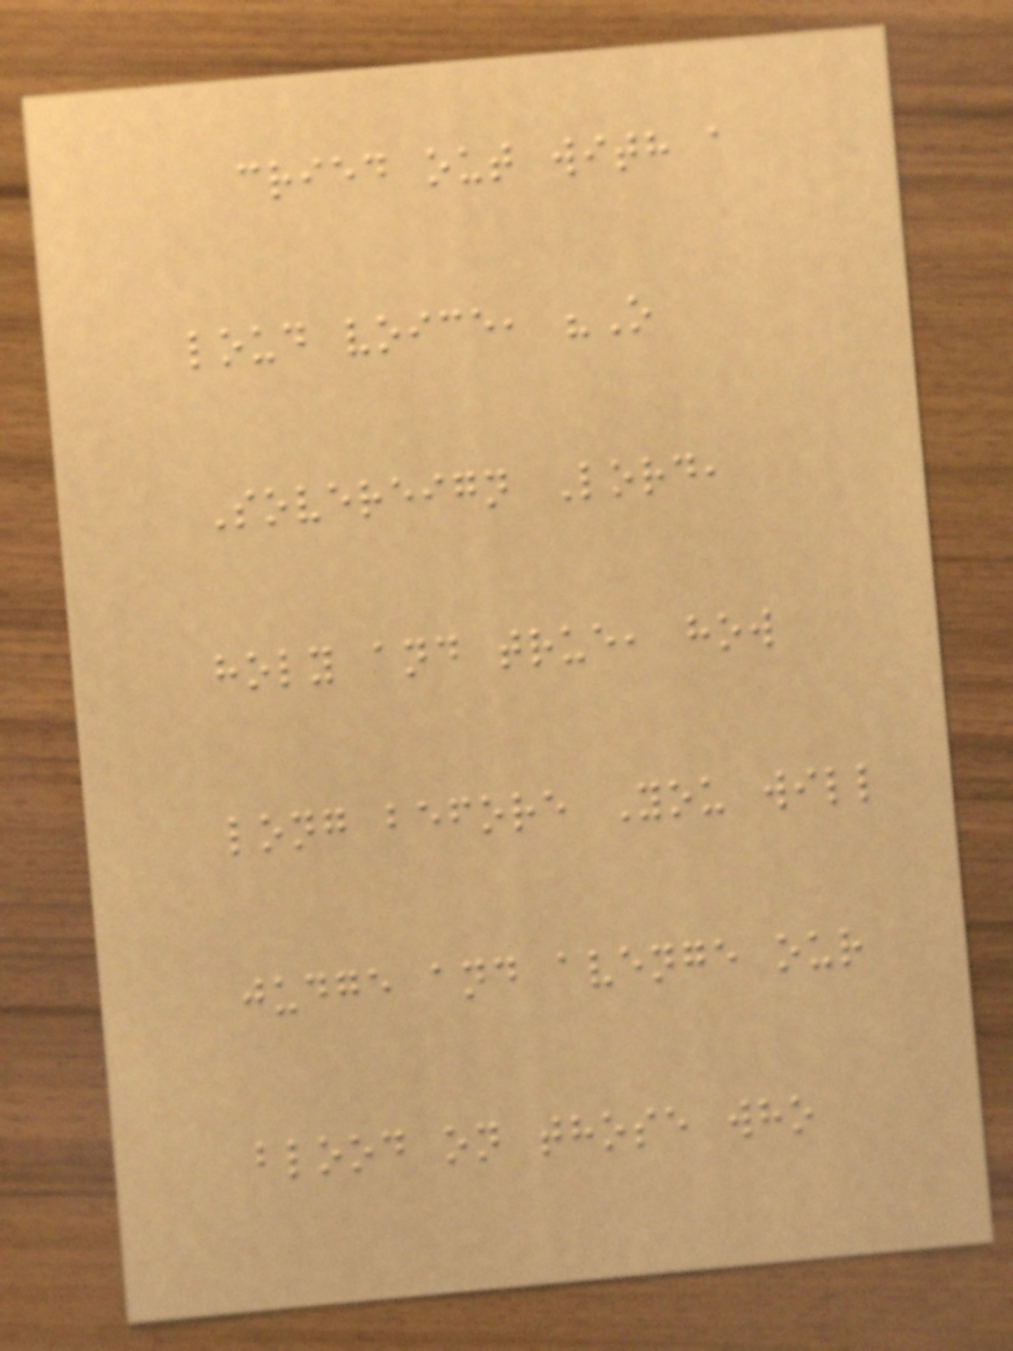cried out with a
loud voice, "O
Sovereign Lord,
holy and true, how
long before You will
judge and avenge our
blood on those who
